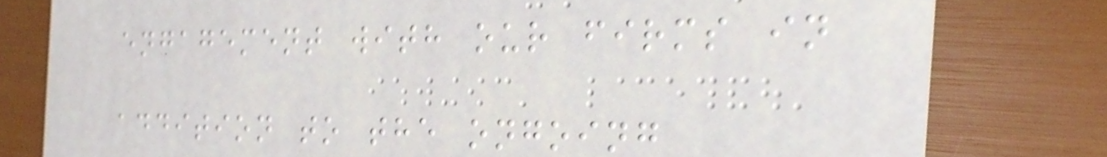engagement with our firms in
addition to the ongoing
